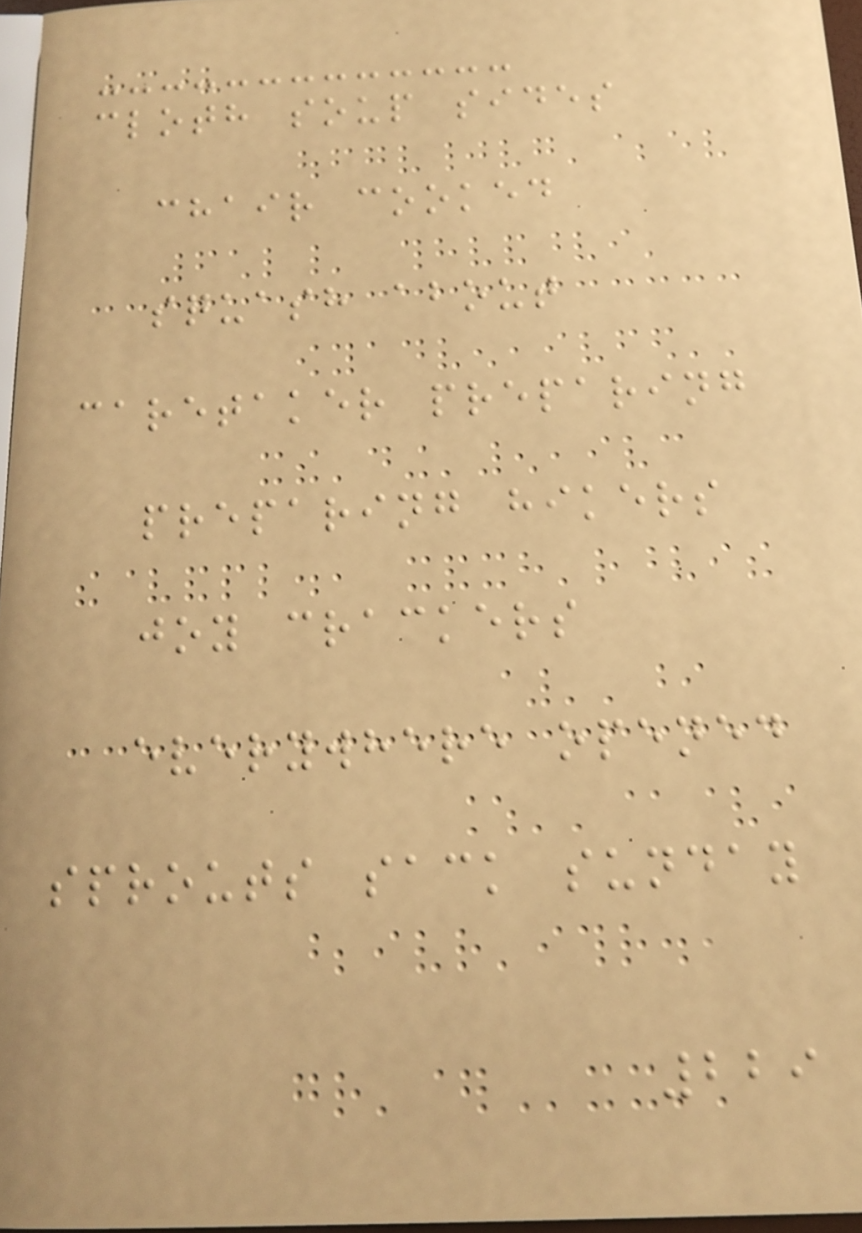cloth soup sides
chair cooked
squash about
caretaker preparing
preparing hikers
joy crackers
everywhere opened
sprouts sack sunday
229
